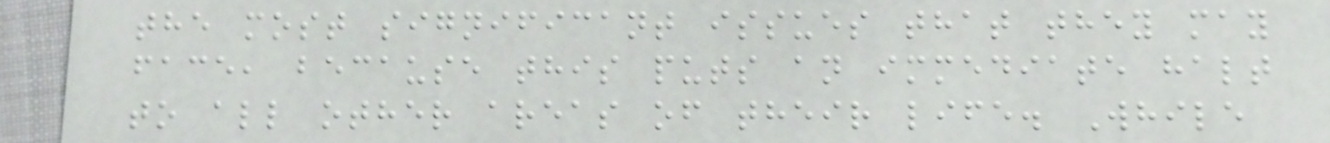the most significant issues that they may
face, because this puts an immediate halt
to all other areas of their life. While
